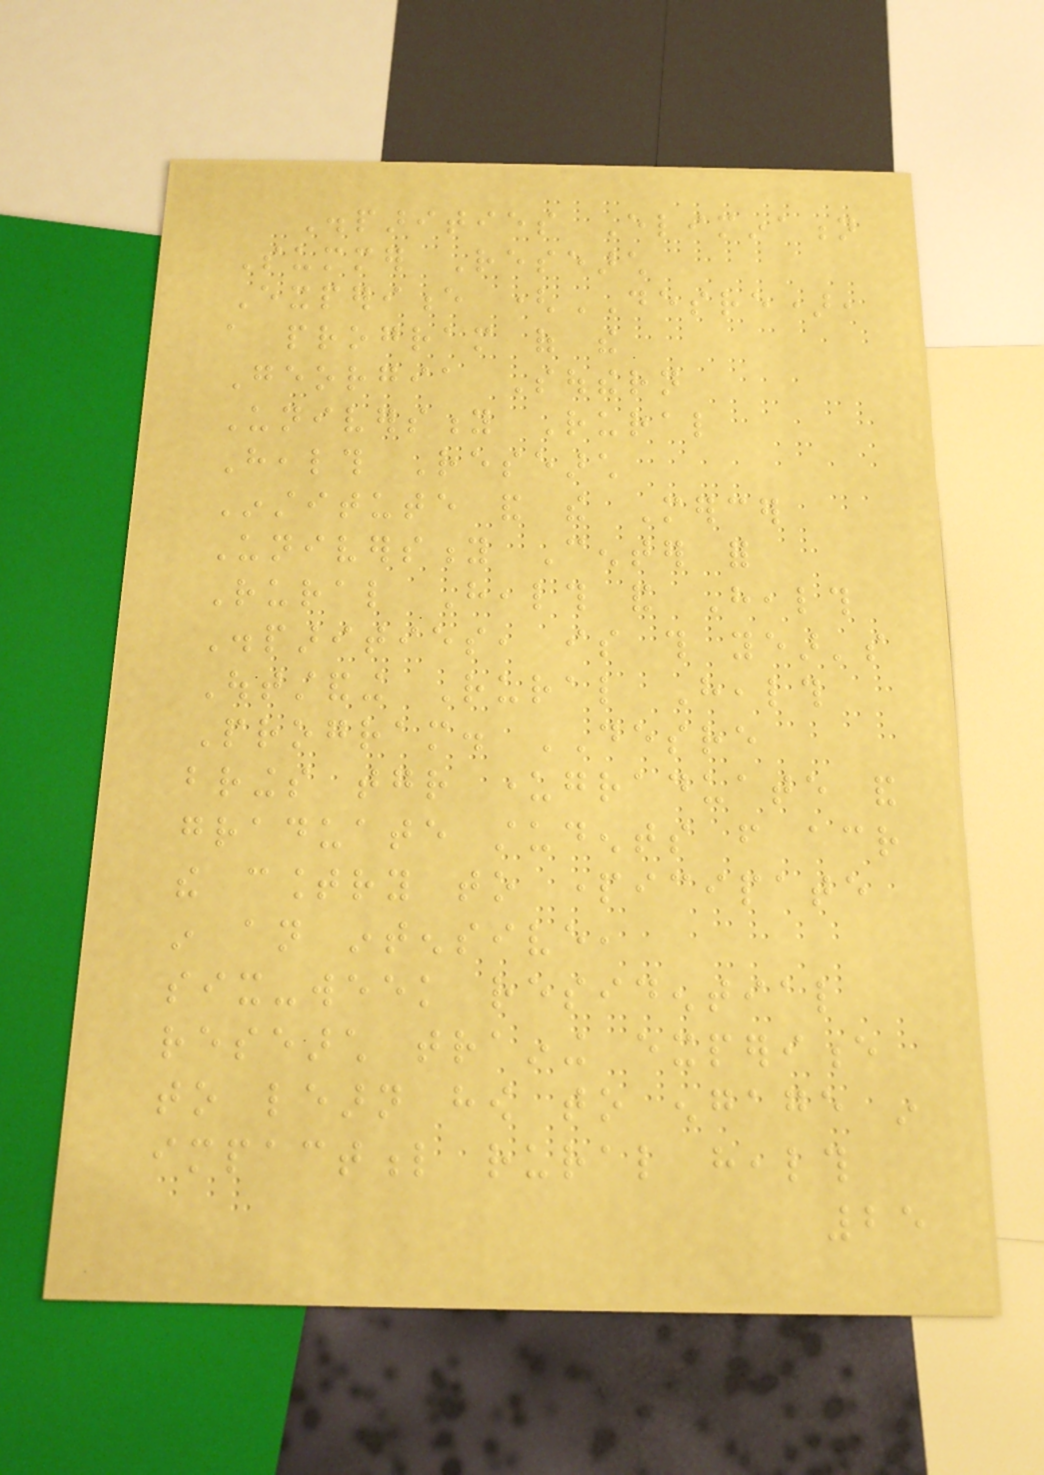Disparities Elimination
Summer Research
Experience (DESRE),
a program of the
Georgia Southern
University Rural
Health Research
Institute and the Mercer
University Center for
Rural Health and Health
Disparities, is this year's
Outstanding Rural Health
Program. DESRE
brings together undergraduate and
graduate students from across
the country to participate
in an intensive,
six-week residential
research training experience
to learn how to engage in
impactful rural health
25
